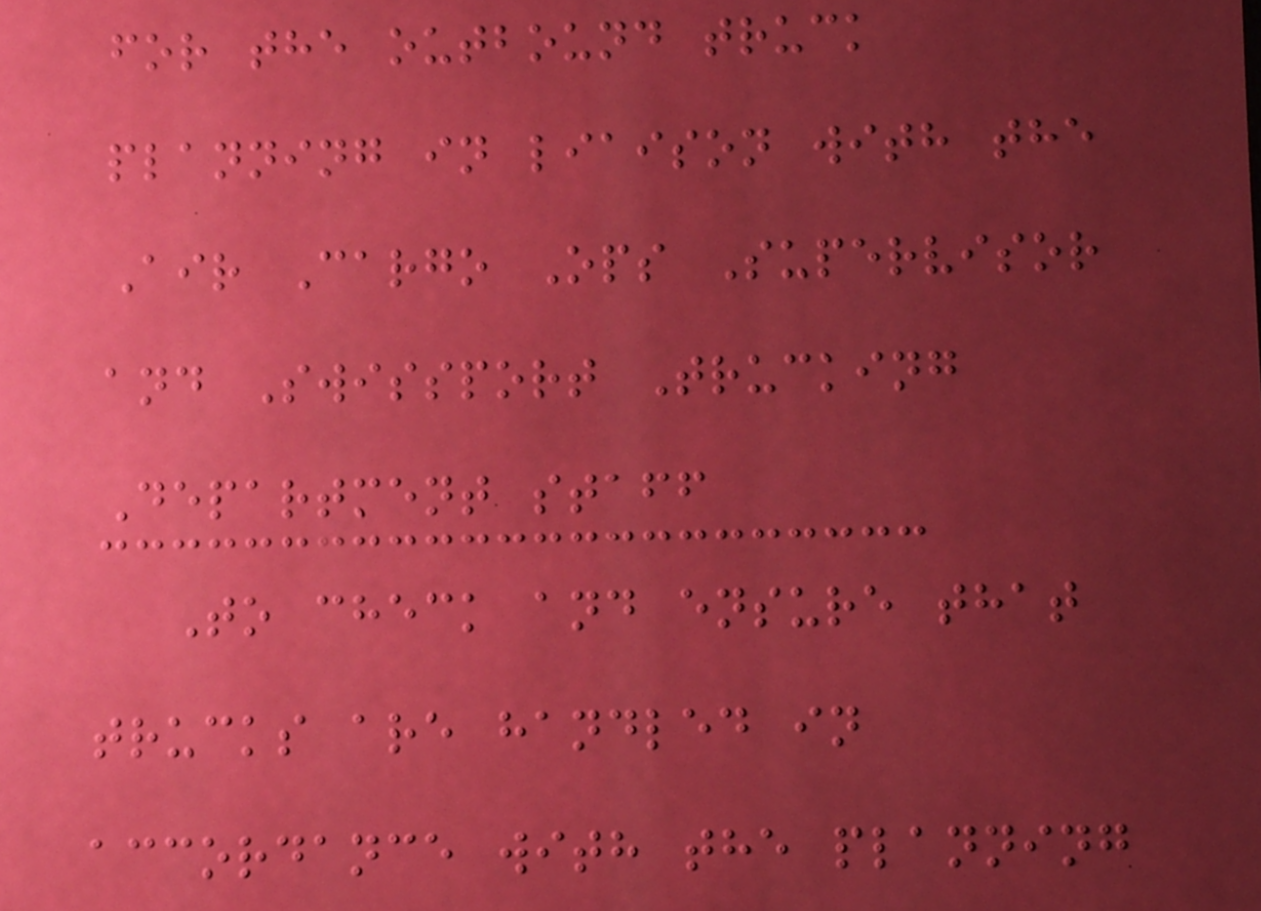for the outbound truck
planning in liaison with the
Air Cargo Ops Supervisor
and Swissport Trucking
Department staff
To check and ensure that
trucks are handled in
accordance with the planning
